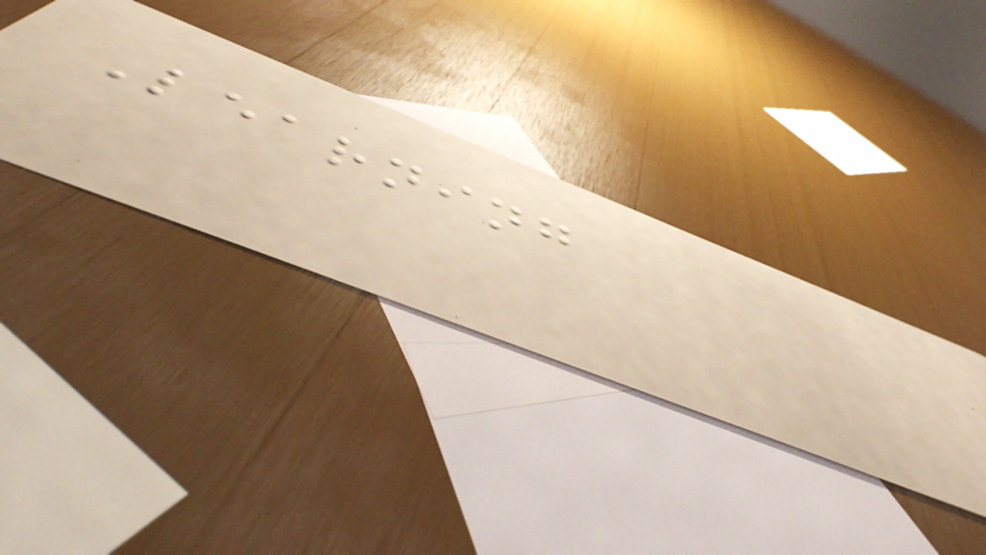Learning
